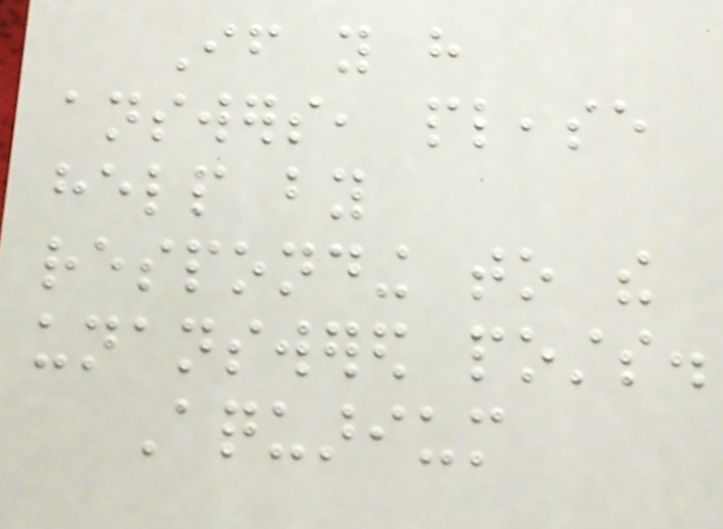If you have
answers, please
help by
responding to the
unanswered posts.
Aquarium
